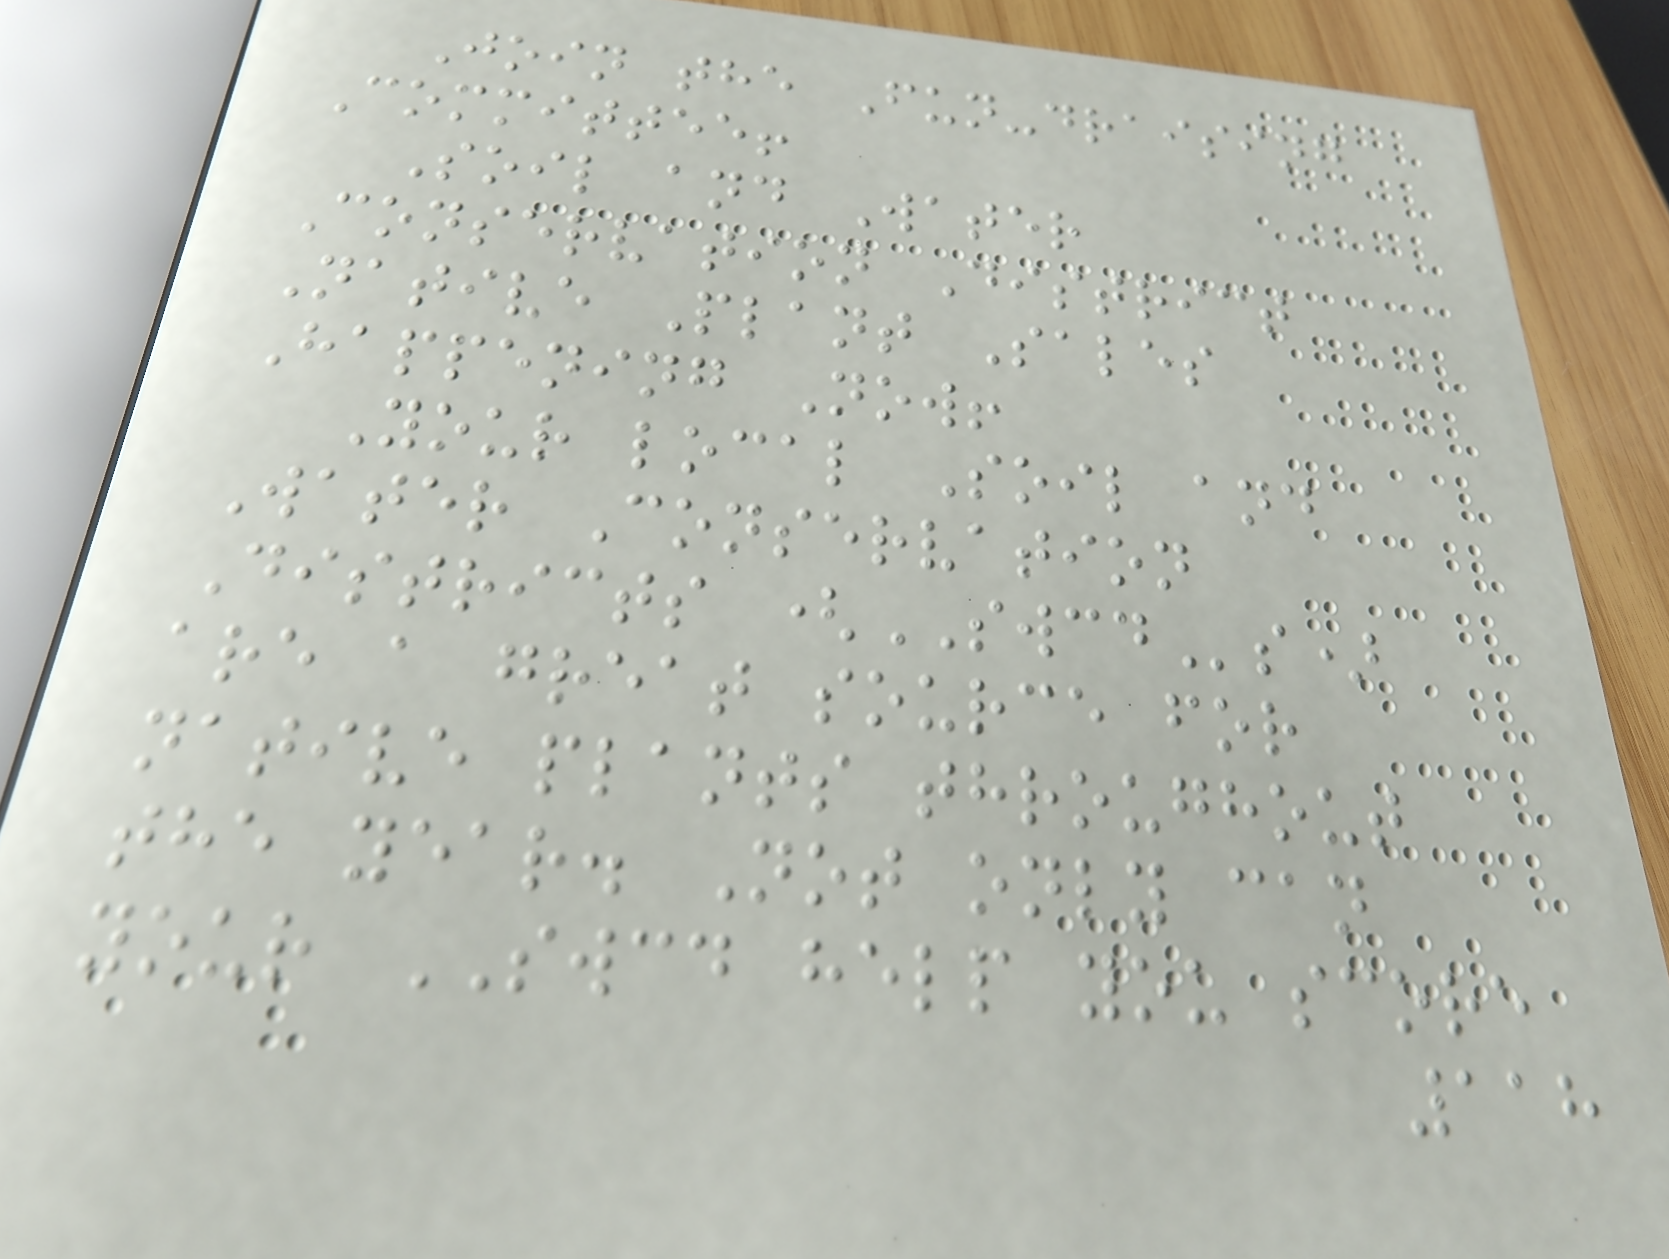Join the Fun-draising
Committee!
Soil and Water
Conservation District
Native Plant Sales
Happening Now!
Your local Soil and
Water Conservation
Districts (SWCDs)
are a great source for
native plants throughout
the year. Not only can
your SWCD help you score
118
